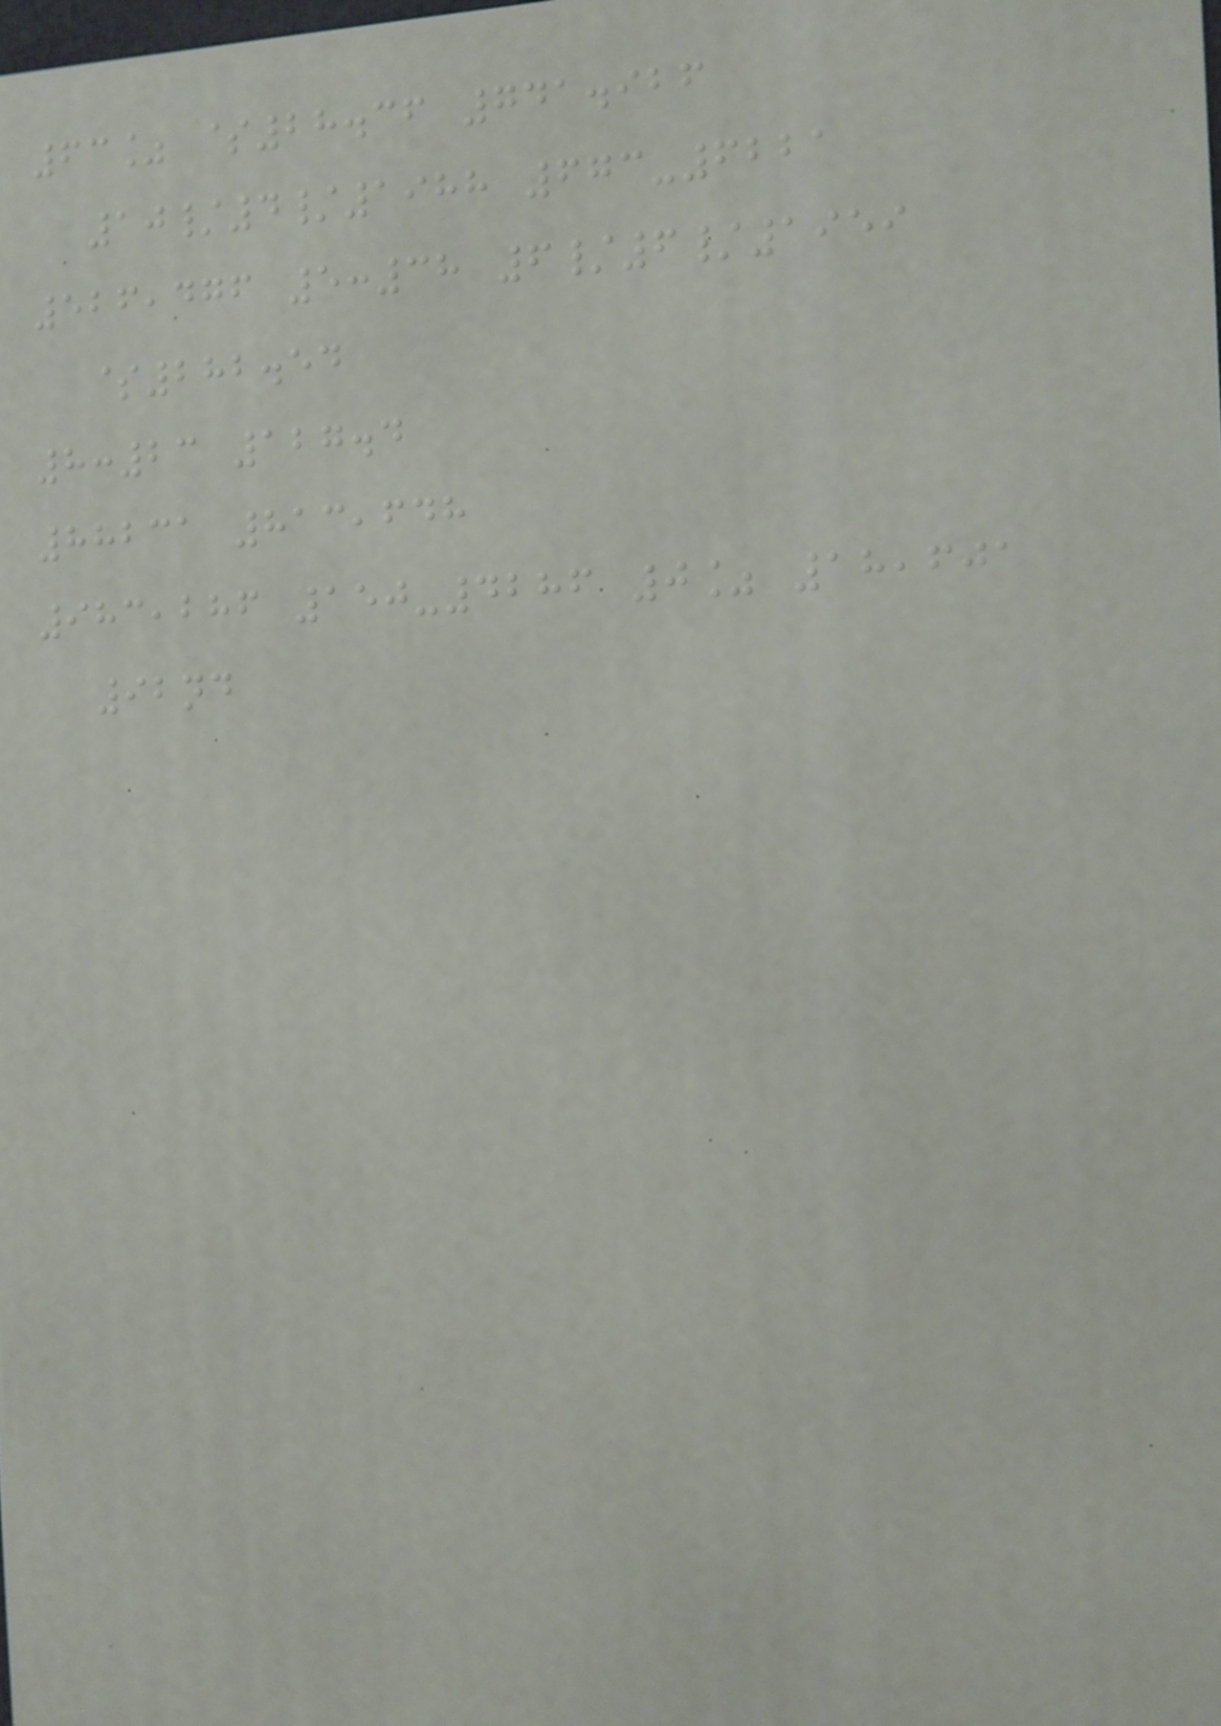63% $28.36 741.926
10/4/1988 673-6221
526,476 5:38 6/6/1959
$282.54
8:23 127.4
88231 813,648
983,286 150-4286 0% 18,601
92nd
